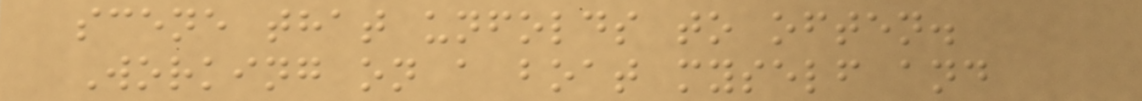scene that unfolds to often.
Working on a boat myself and
